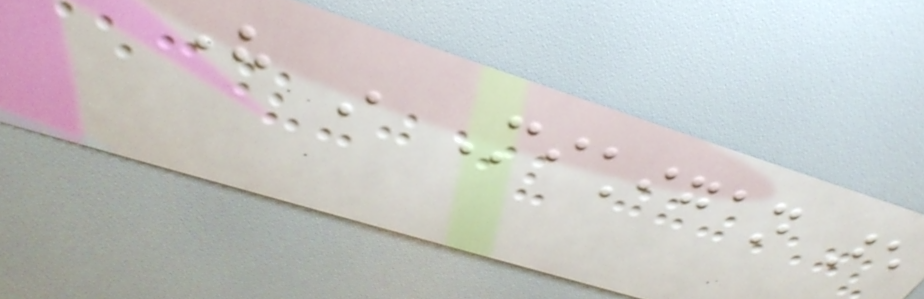here in Michigan are
